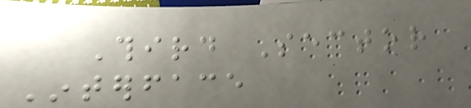Third Sector
Interface
